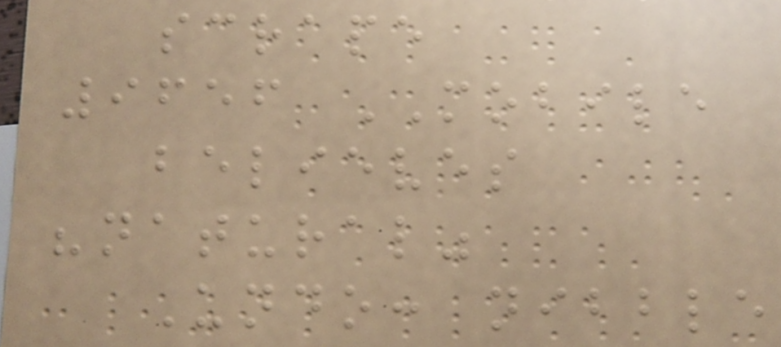scrape
9656 MOBILE
believes
"natural"
Undo: nibble
